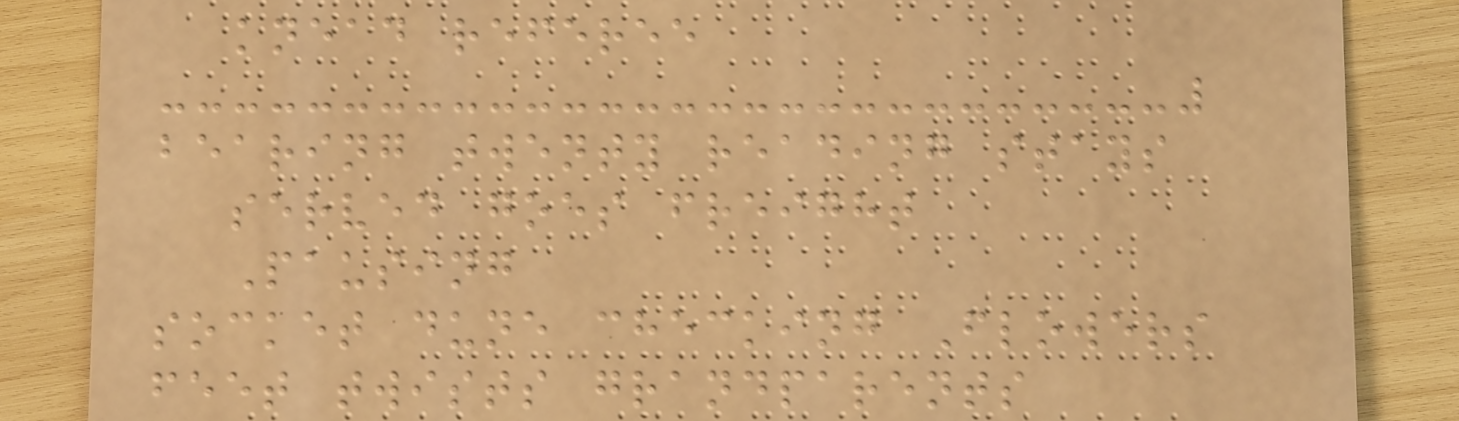knead referee
bearing twenty reading stays
served goes freight
Pausing
socket dune checking Flowers
feet twists grandparents
